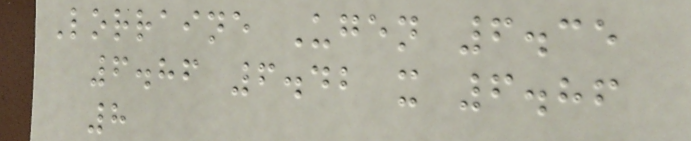Lorraine Ugen 6.35
6.86 6.42 x 6.86
8
